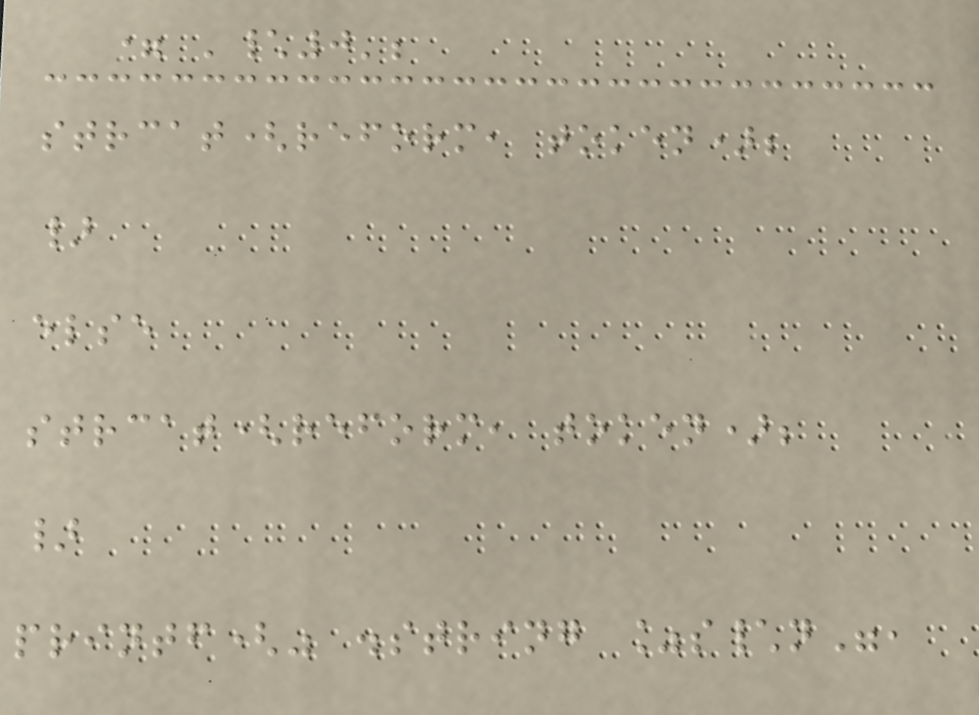= '\0';
strcat(reform, token);
}
else
strcat(reform, token);
}
printf(" .string %s\n",
